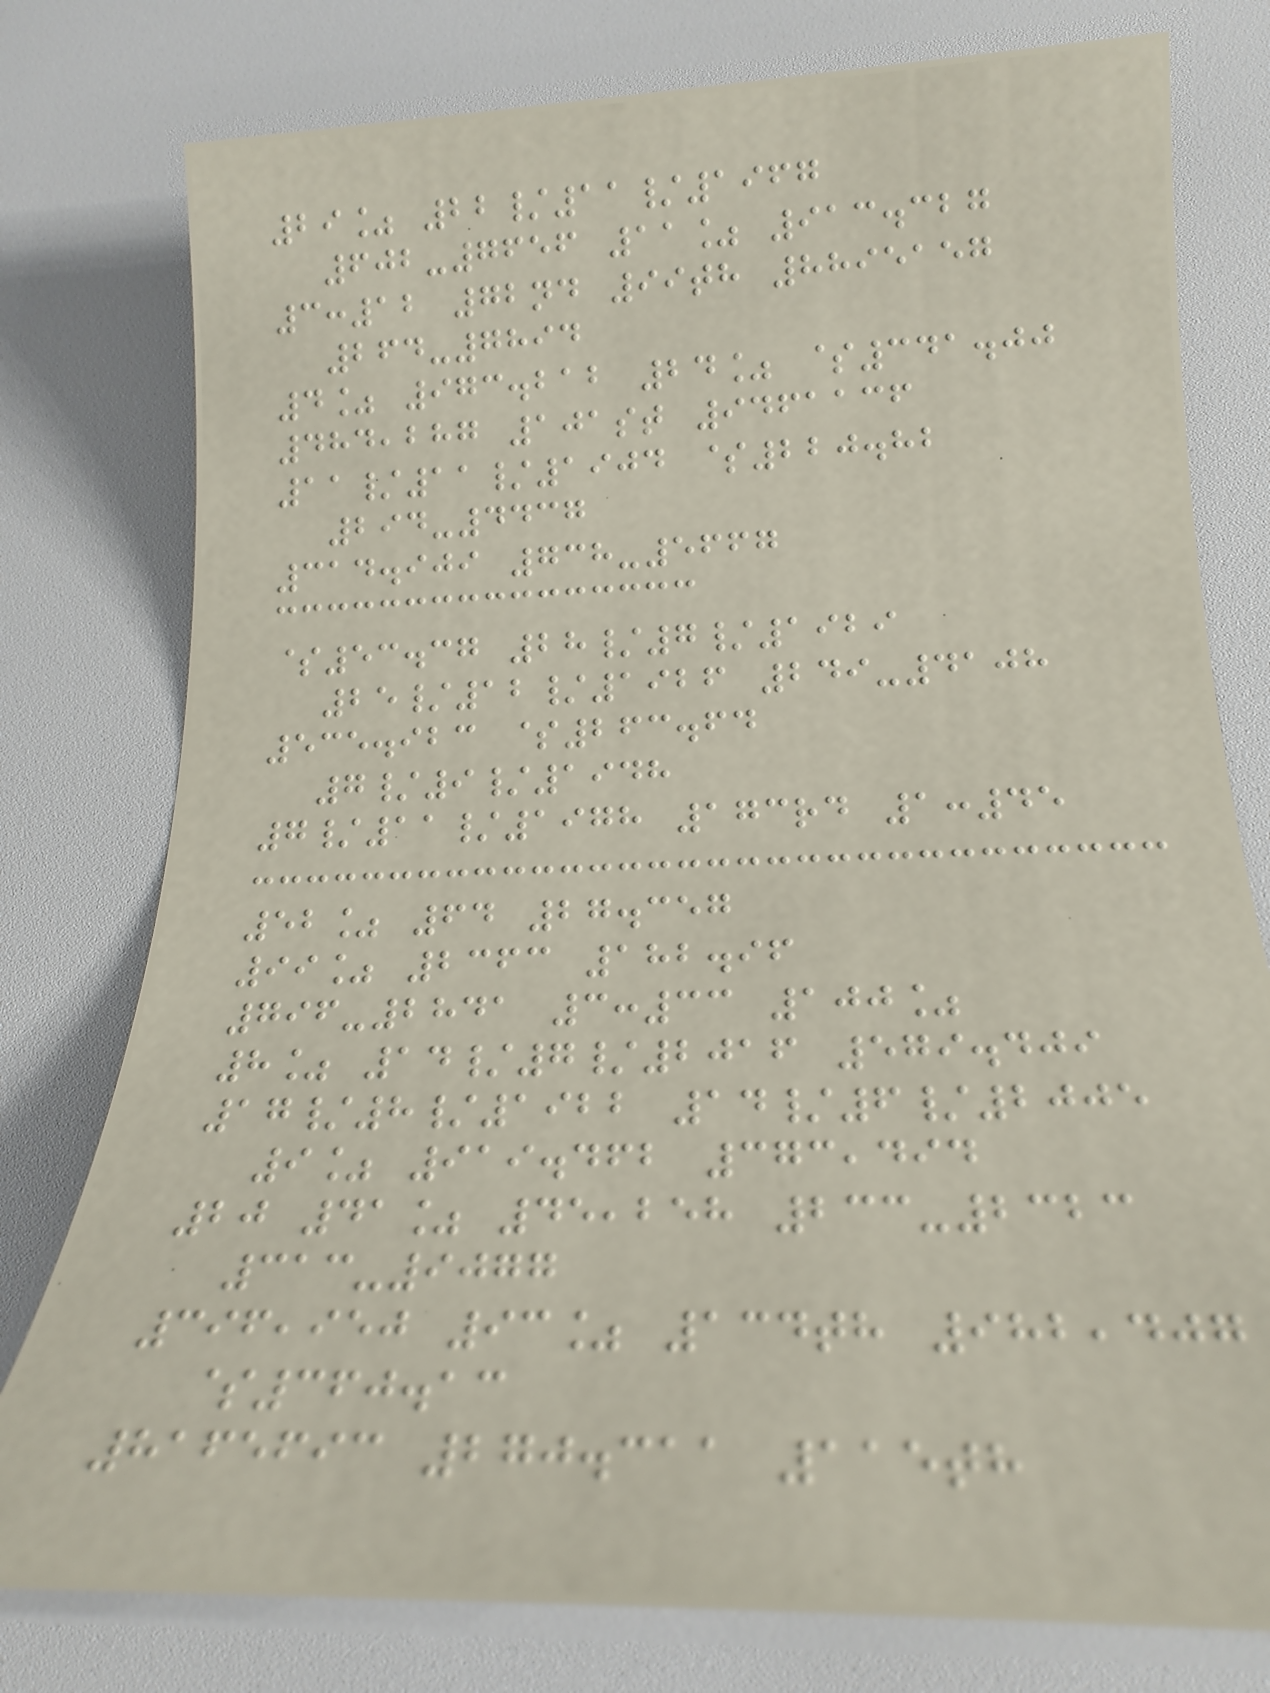29% 22/11/1967
602-7656 11% 913.327
3:12 72nd 99th 8895157
264-7894
4% 973.212 24% $341.00
484,287 101st 9461136
11/11/1904 $220.82
294-4437
314.909 738-5667
$53.37 28/7/1929
25/12/1926 249-4108
535.923 $263.64
7/9/1948
7/11/1978 173rd 1:45
52% 64 27.357
99% 2363 182.96
796-2841 3:33 100%
8% 14/7/2016 579.409
17/8/1922 14/6/2005
9% 919.462 373,494
20 41% 45,258 233-2323
313-9077
396,950 93% 134th 982,407
$360.13
8165693 270.311 115th
